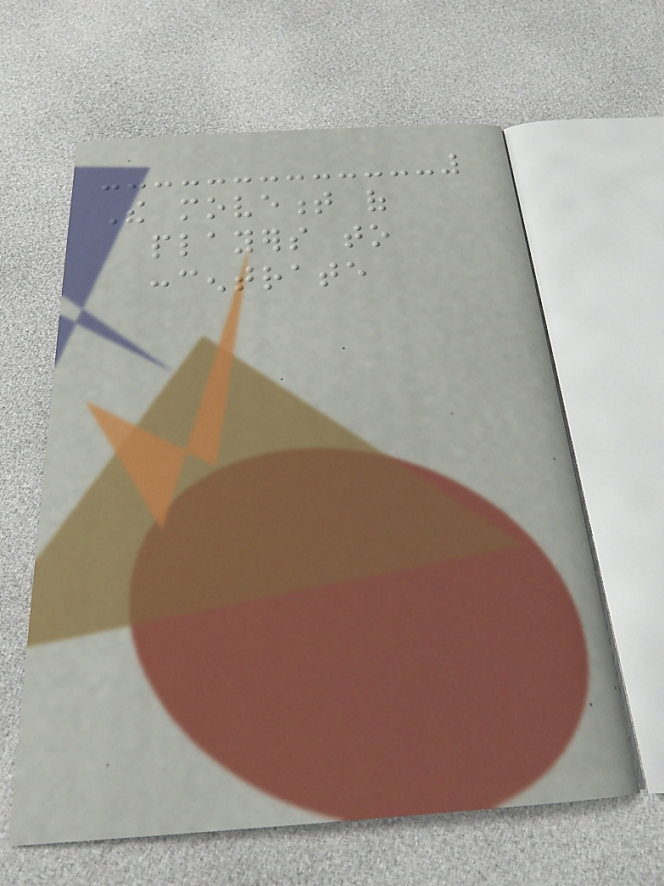The movement of
players to
concentrate
